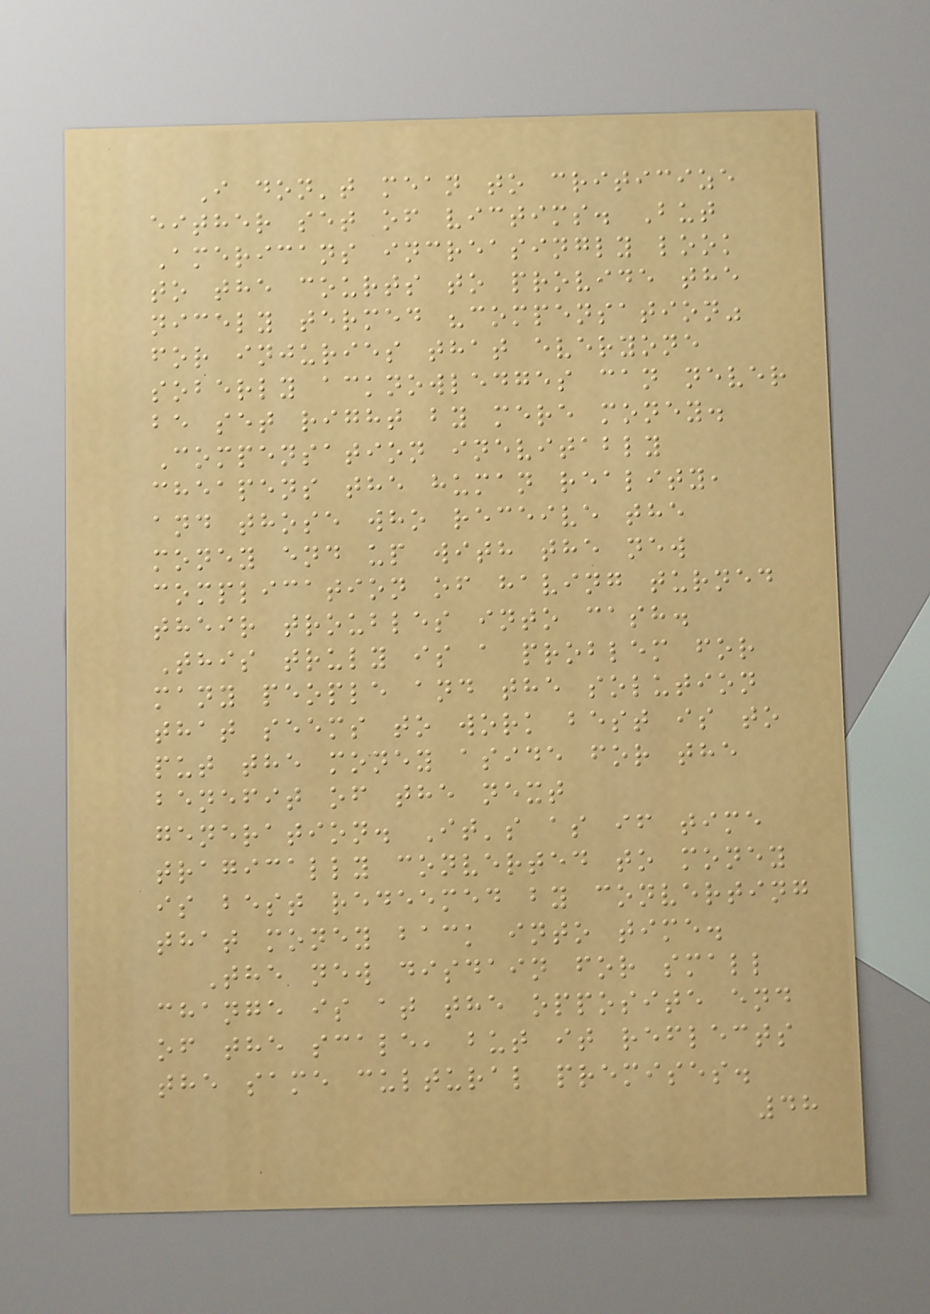I don't mean to criticize
either set of victims. But
Americans increasingly look
to the courts to provide the
nicely termed "compensation"
for injuries that everyone
soberly acknowledges can never
be set right by mere money.
Compensation inevitably
cheapens the human reality,
and those who receive the
money end up with the new
complication of having turned
their troubles into cash.
This truly is a problem for
many people and the solution
that seems to work best is to
put the money aside for the
benefit of the next
generation. It's as if time
tragically converted to money
is best redeemed by converting
that money back into time.
The new disdain for small
change is at the opposite end
of the scale, but it reflects
the same cultural premises.
48
